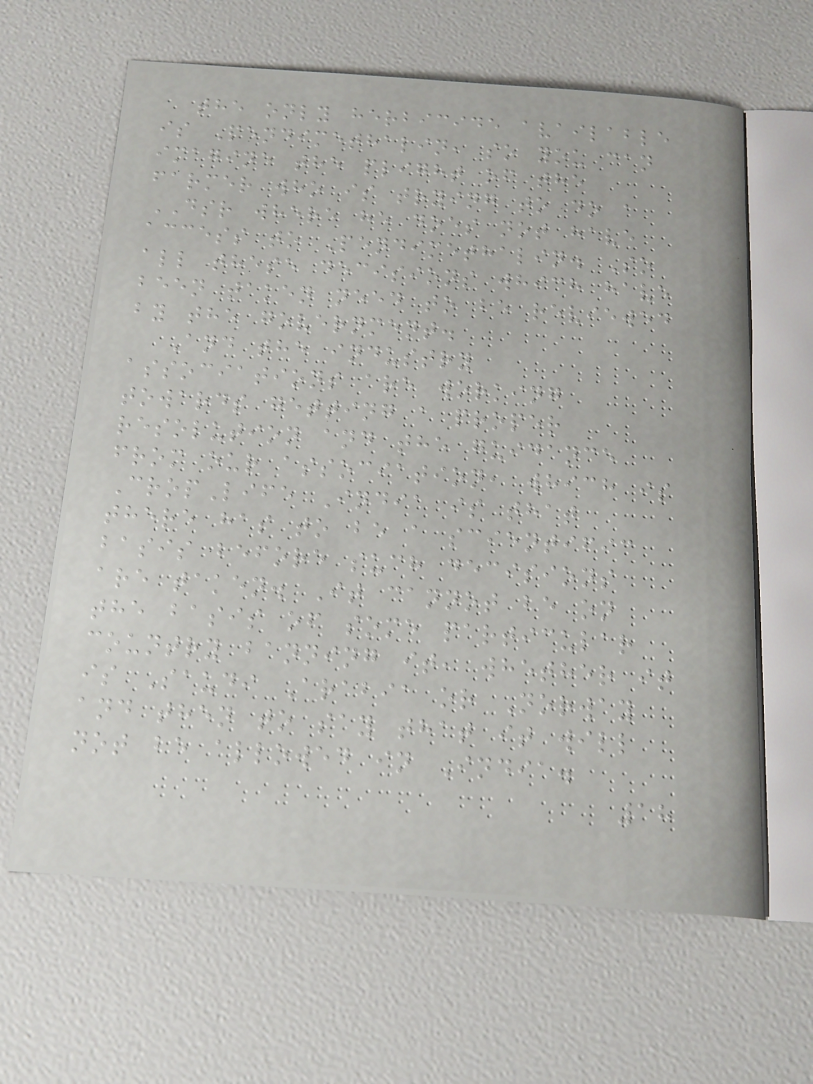the only herbicide available
is Pendimethalin, so you can
imagine the plight of the
farmer who is trying to do a
DSR where he does not have
access to Pendimethalin. So
all these decisions which have
been taken need to be reviewed
by the government.
And the industry
associations are working
towards getting a proper
resolution and the guidance
from our association, which is
CropLife India is that
there has to be a scientific
basis before such decisions
are taken. It cannot be on
the basis of some particular
country banning it, whether it
is Saudi Arabia or Norway
and then to say that it will
not be allowed in India.
18
